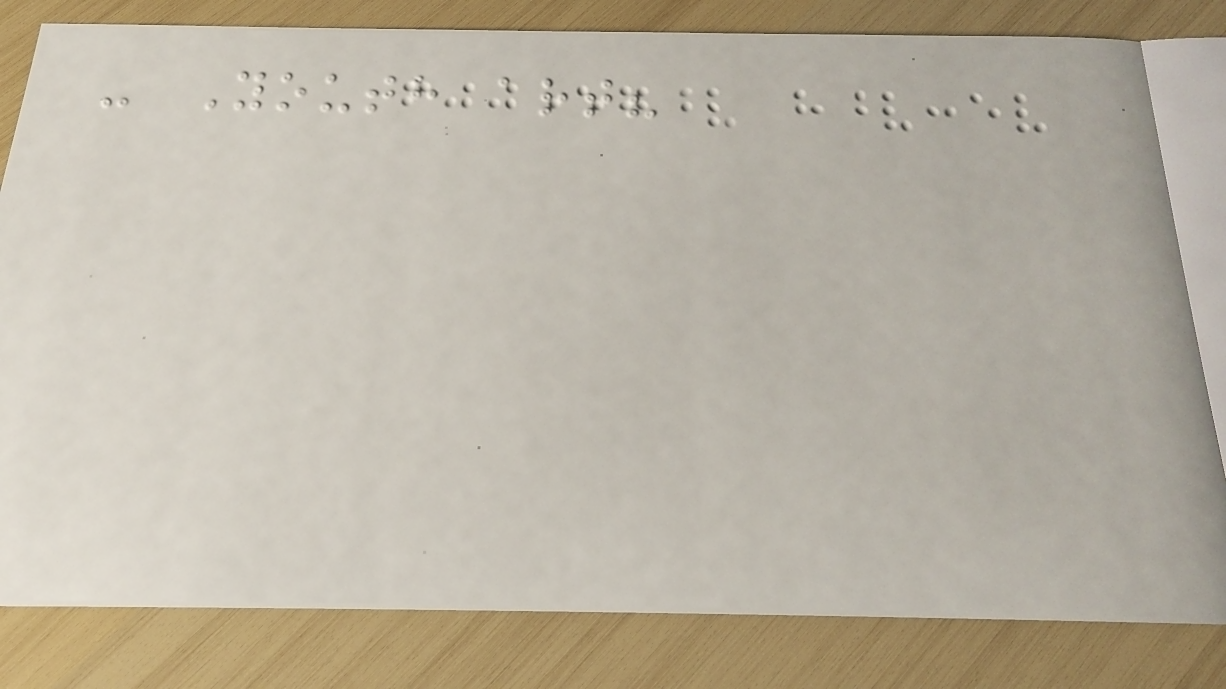- Youth art?
